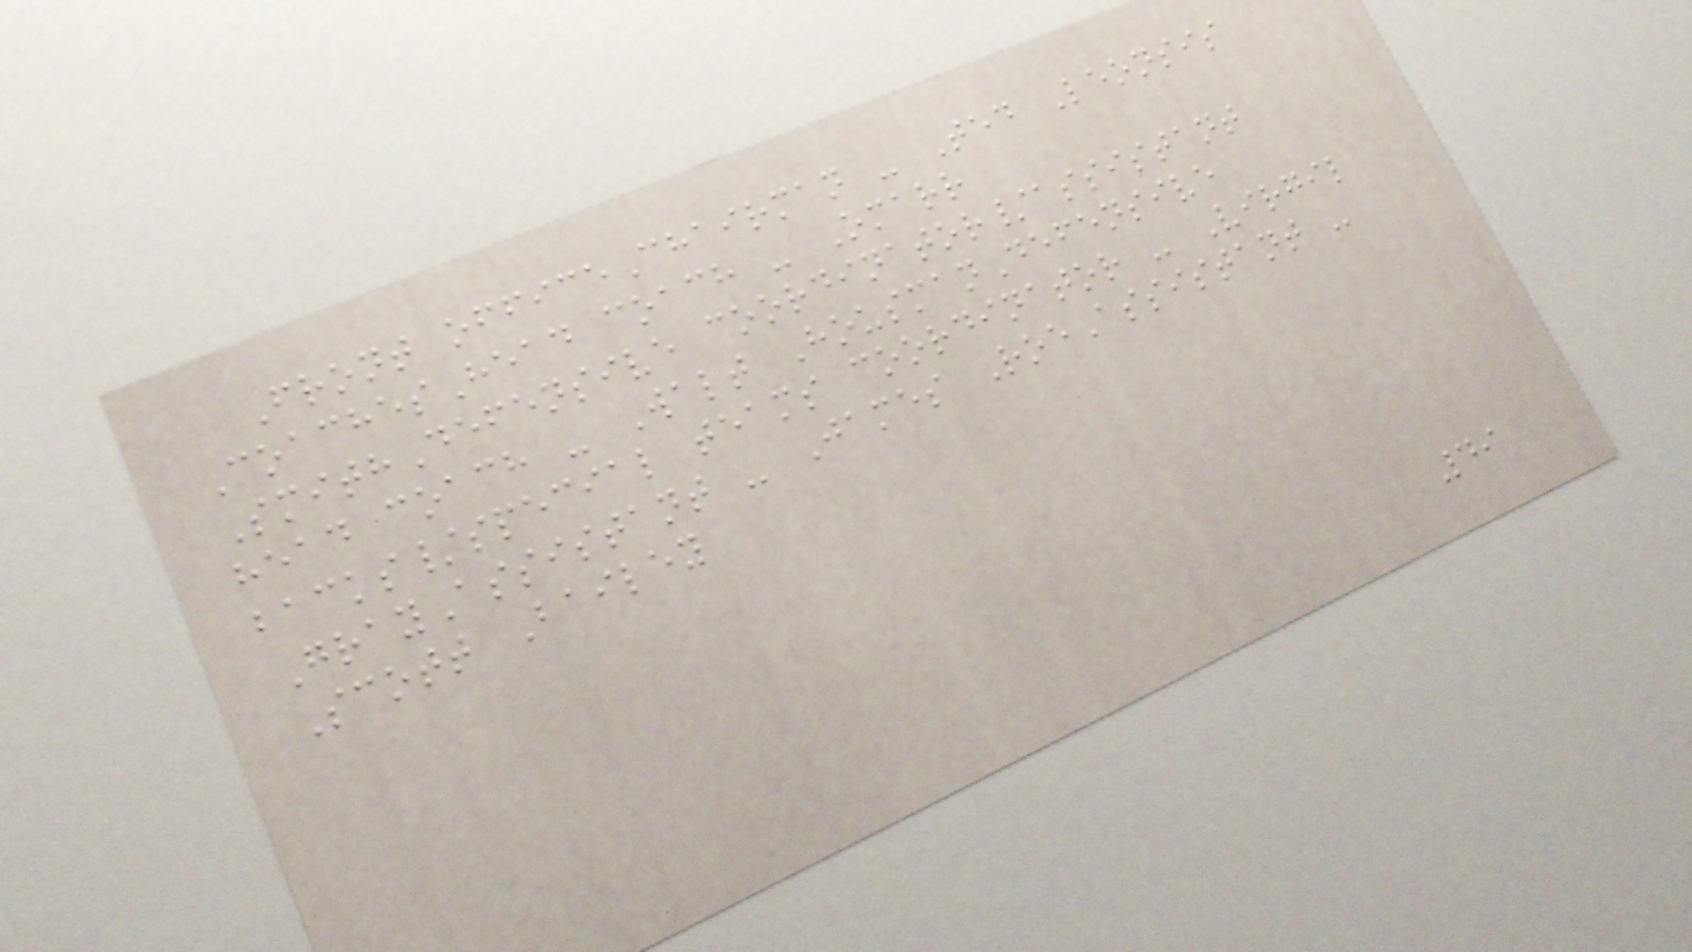Front officeChairman - Ted Leonsis
CoachesHead coach - Omarr
SmithDefensive coordinator/assistant
head coach - Walt HousmanDefensive
backs/special teams coordinator - Virgil
GrayAssistant - James RoeAssistant -
Scott Bailey
49
